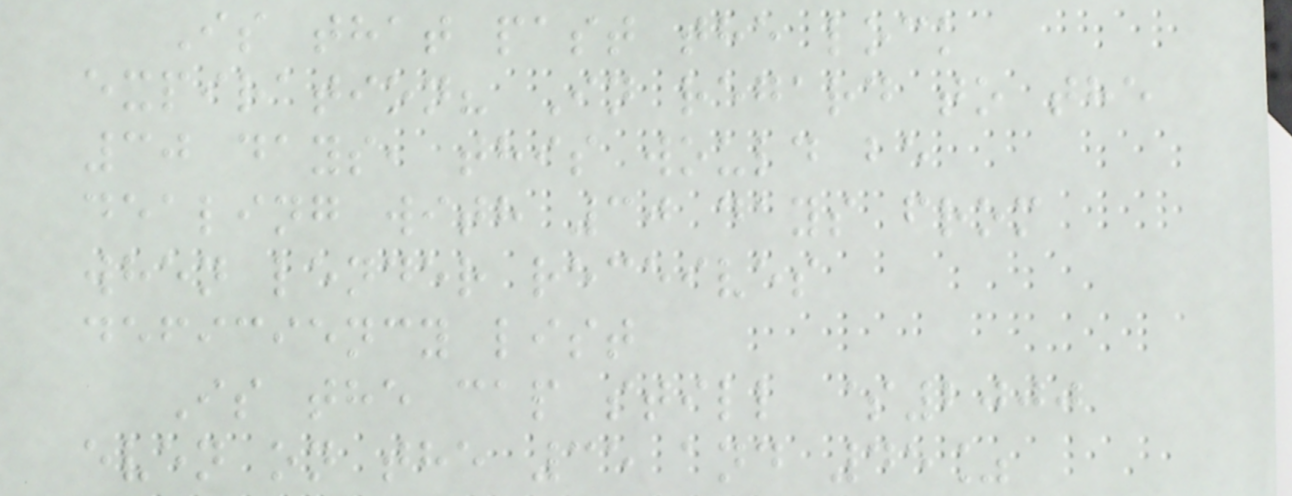Is that past the lock
expiration? In regard to the
30 days, this would be
dealing with 30 days from
when lender receives
deficiency list
Is the cap still $2000
even on the 35 and 45%
